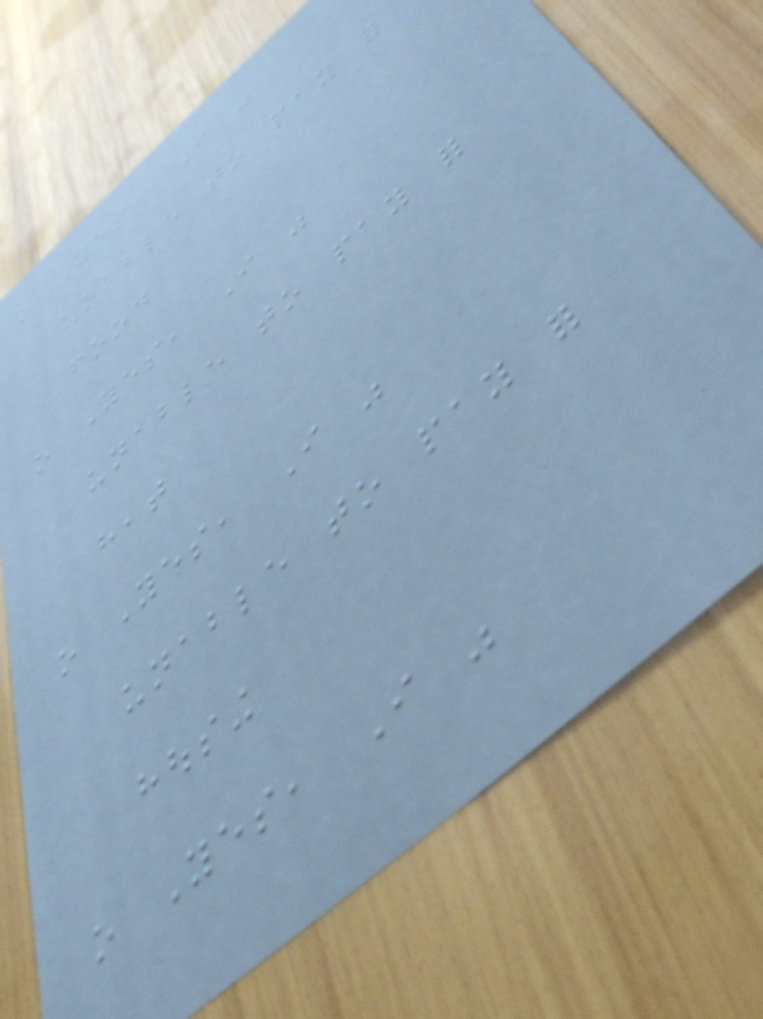o Yes, I was
unable to pay for
food
o Yes, I was
unable to pay for
heat
o Yes, I was
unable to pay for
housing
o Yes, I was
